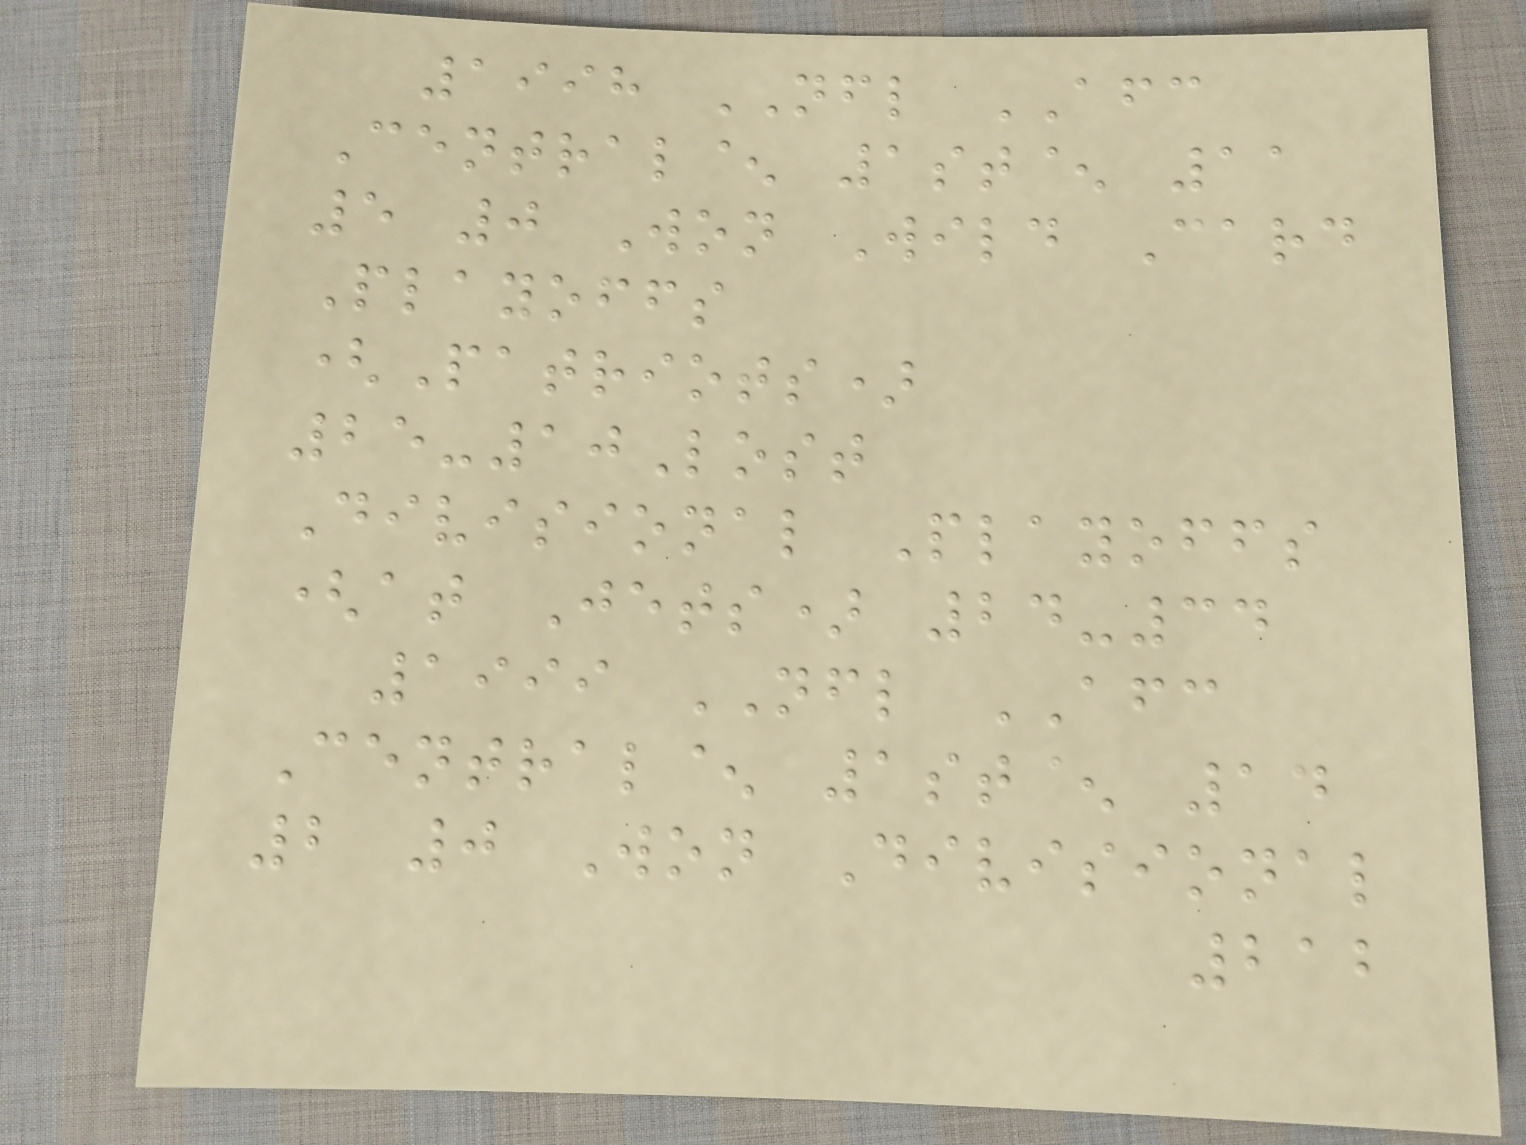1998 NFL AFC
Central^ 1st^ 11
5 0 Won Wild Card
Playoffs
(Patriots)
25-10Lost
Divisional Playoffs
(at Jets) 24-34
1999 NFL AFC
Central^ 1st^ 14
2 0 Won Divisional
212
